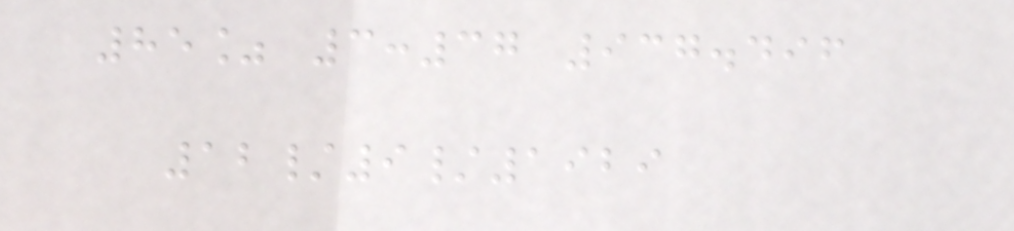85% 3:37 937.496
12/9/1929
